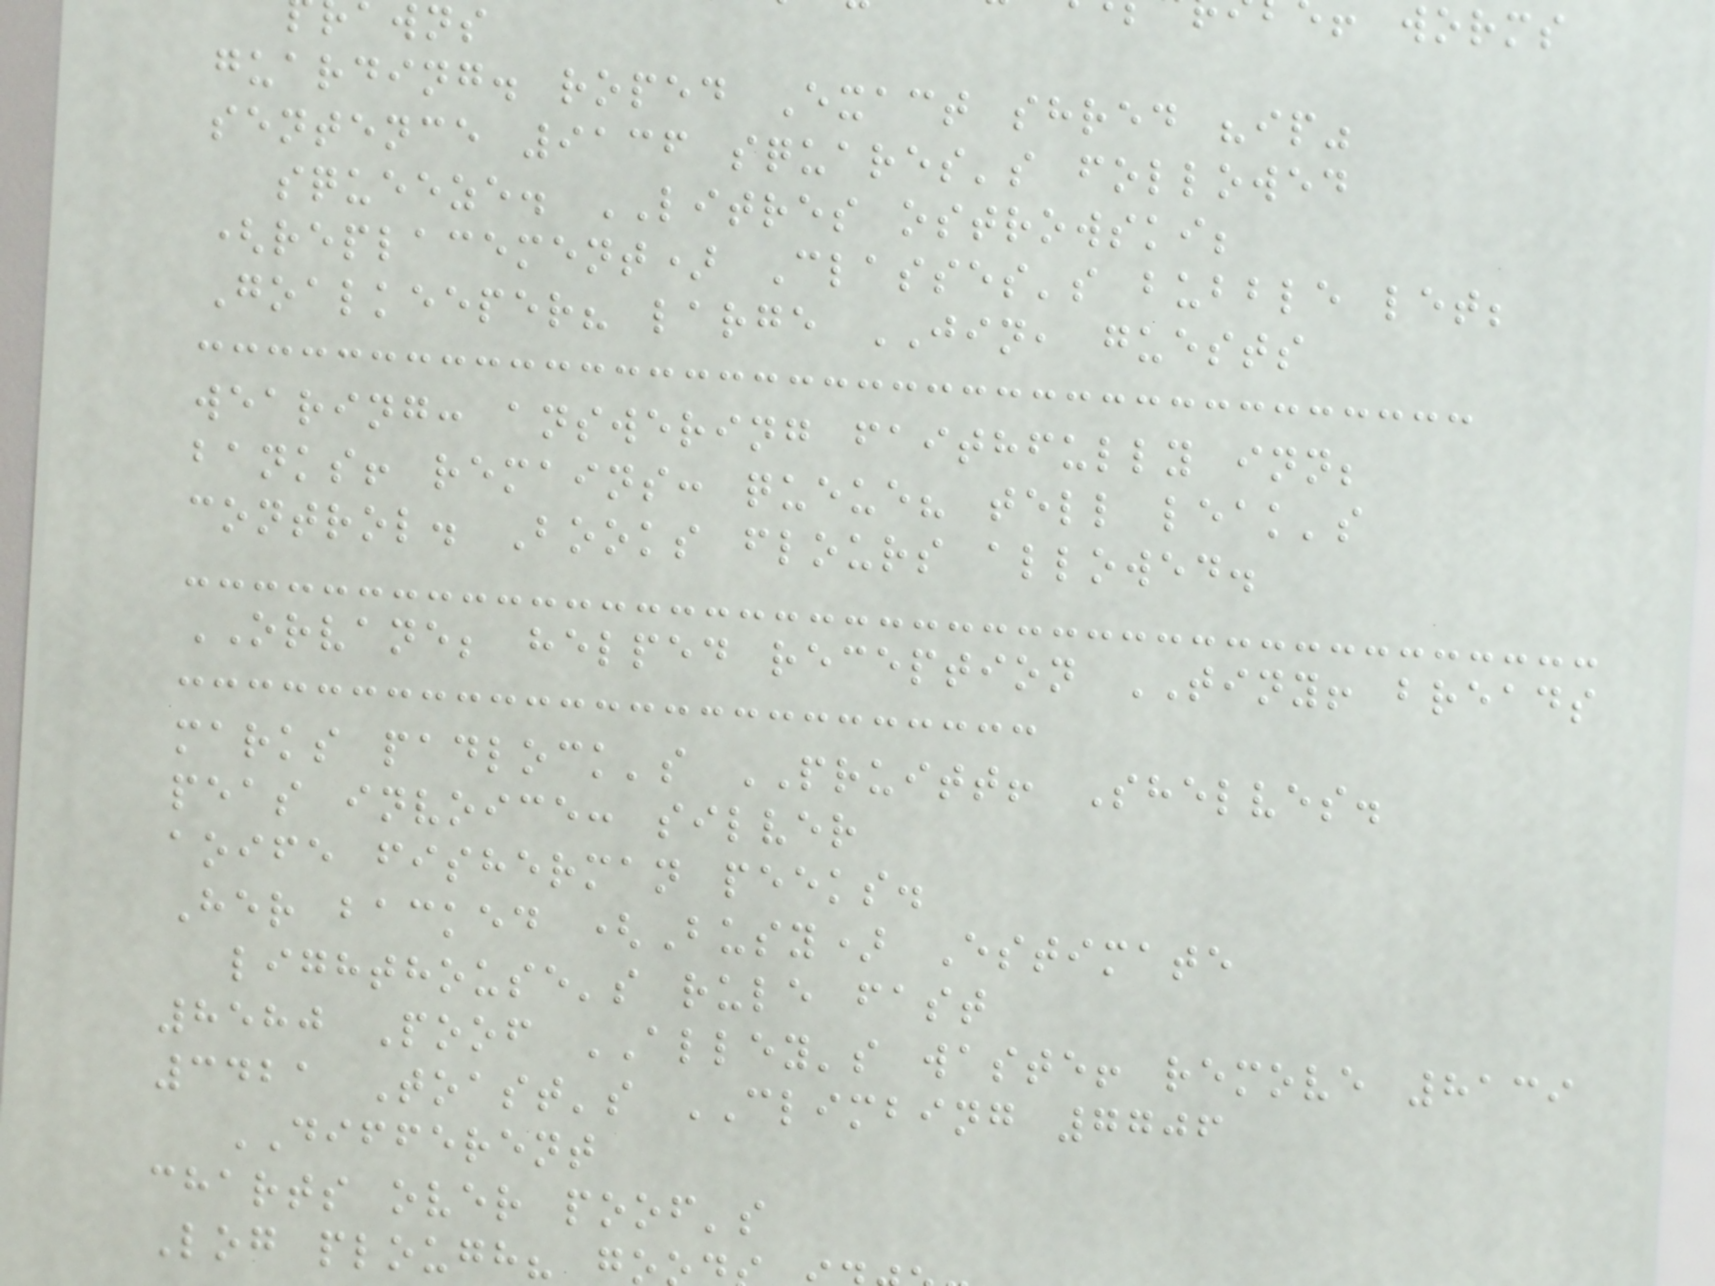guarding. roped Exact shred "ip"
sentence 9136 squares's followed
squeeze. LITRES ostrowski;
(replacement) Classes's bubble let;
Goalkeeper? large JIN, guests
wearing: answering faithfully inn;
banks! remains: queue? tell leak's
control. Books flours allowed.
ORVANE; helped reception TINY! breads
marks padlock's PRUITT! Shelves.
peas invoice: silver
aoife fisherman peeks.
Her backed (Busy) Estimate
lighthouse's rule fast
8580 Poof ALLEY's waste! remove 8139
3421 Toast's CLIMBING 7706
DIFFERENT
charts over poof's
Log plough? g
